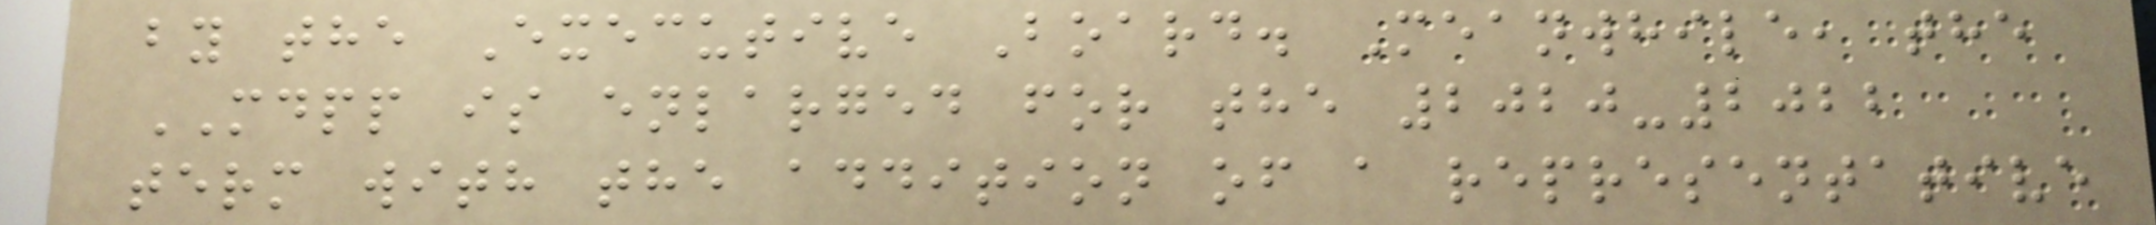by the Executive Board. Meanwhile, the
MDPP is enlarged for the 2020-2022
term with the addition of a representative
